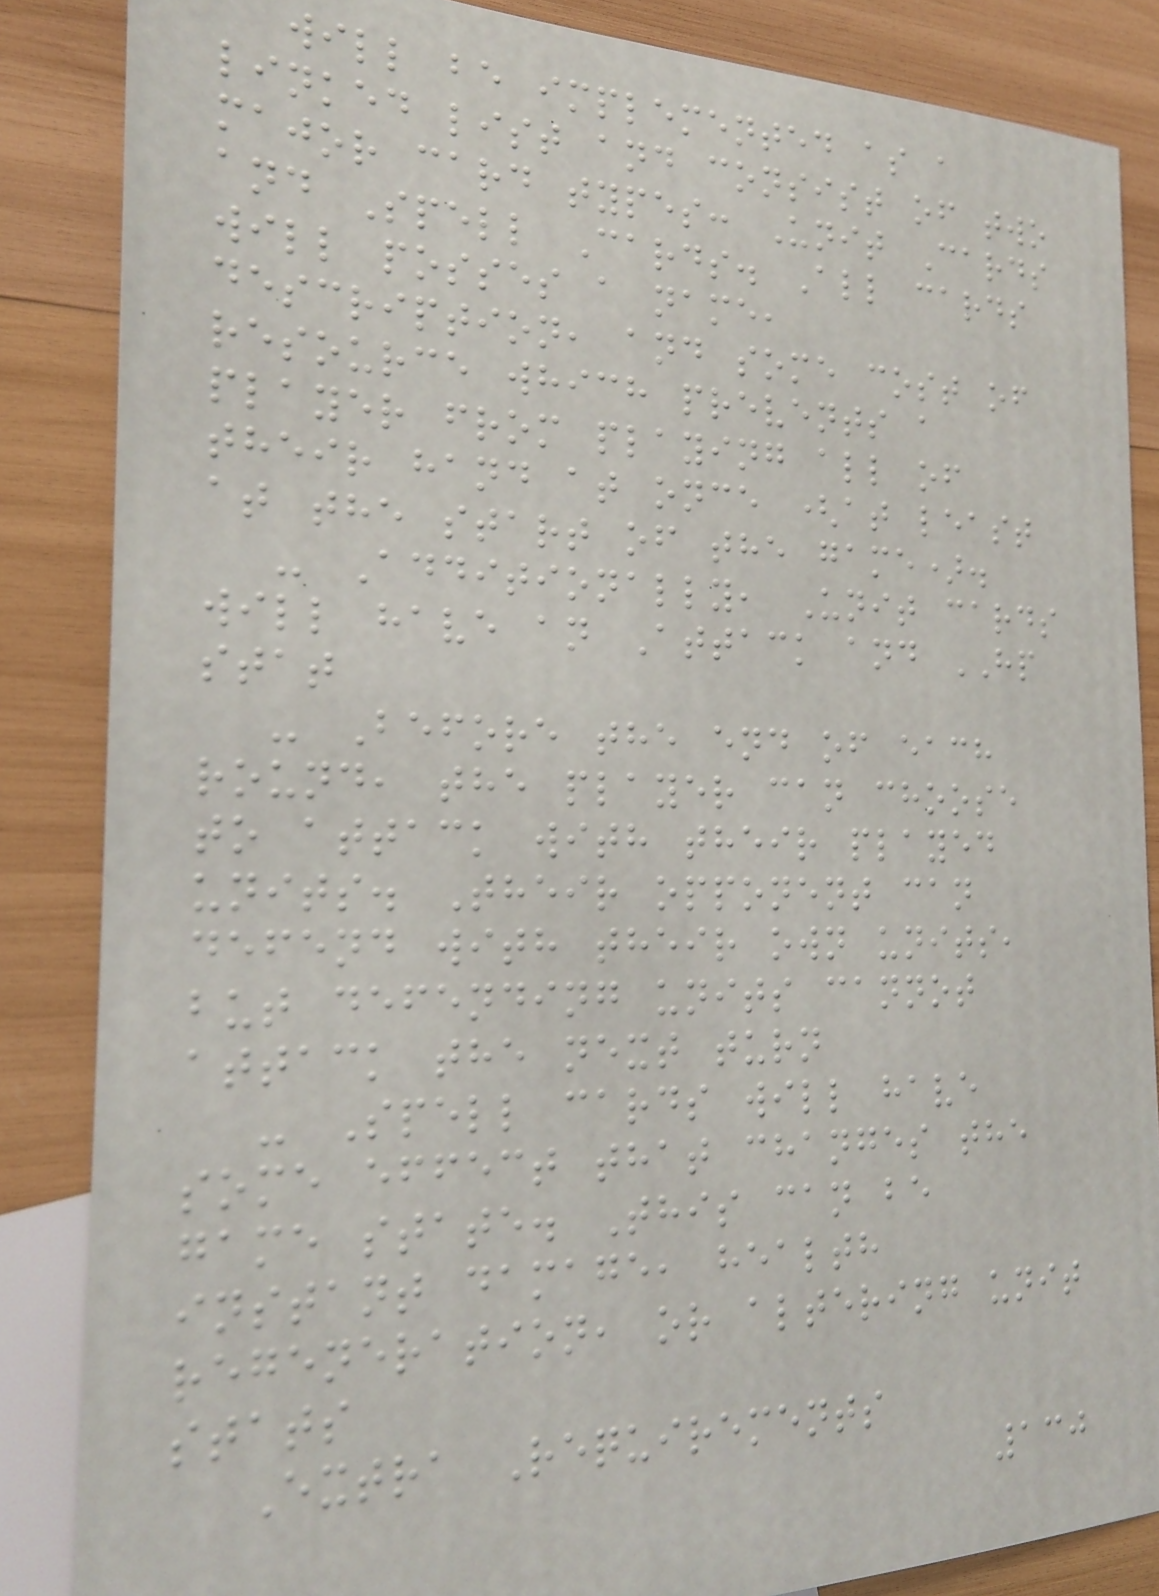will be implemented as a
linked list and consist of two
major card types: Unit Cards
and Spell Cards. All cards
will posses a name,
description, and some cost of
resource which prevents a
player from playing all of
their hand at once (at least
at the start of the game).
- Additionally, Unit cards
will have an Attack and HP
stat
- Before the end of each
round, the player can choose
to attack with their played
units. Their opponent can
defend with their own units,
but defending units cannot
attack the next turn
- Spell cards will have
some effect that changes the
game state. This can be
instant damage, health
regeneration, or altering unit
stats
Extra Requirements
130
